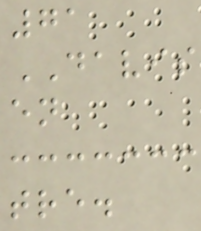71
DAVIS
en
tre.
